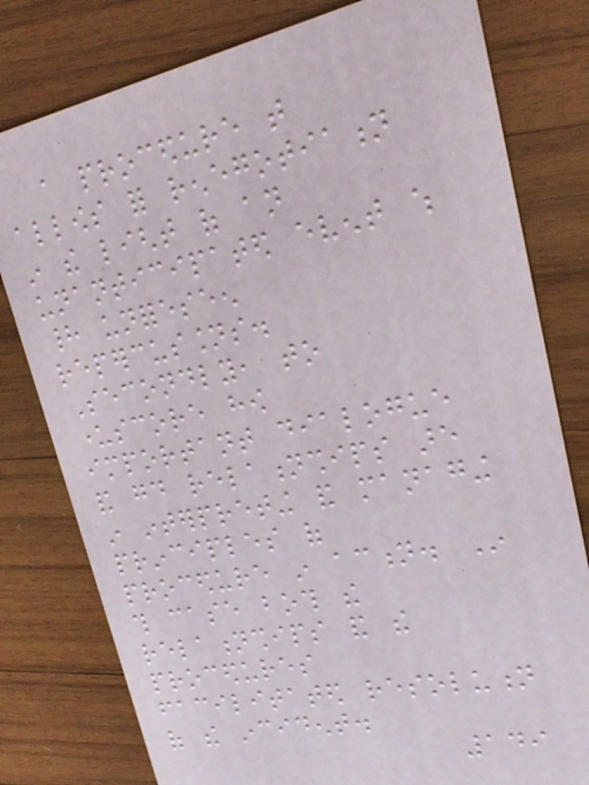a procedure that
allows for renegotiation
in the light of an
unanticipated event which
had unforeseen
repercussions.
Secondly, to
underscore how
important dialogue
and good relationships are
in interpreting and managing
principles of
procedure in action. In
this case both the
relationships and the
procedures
facilitated resolution
of the incident.
149
